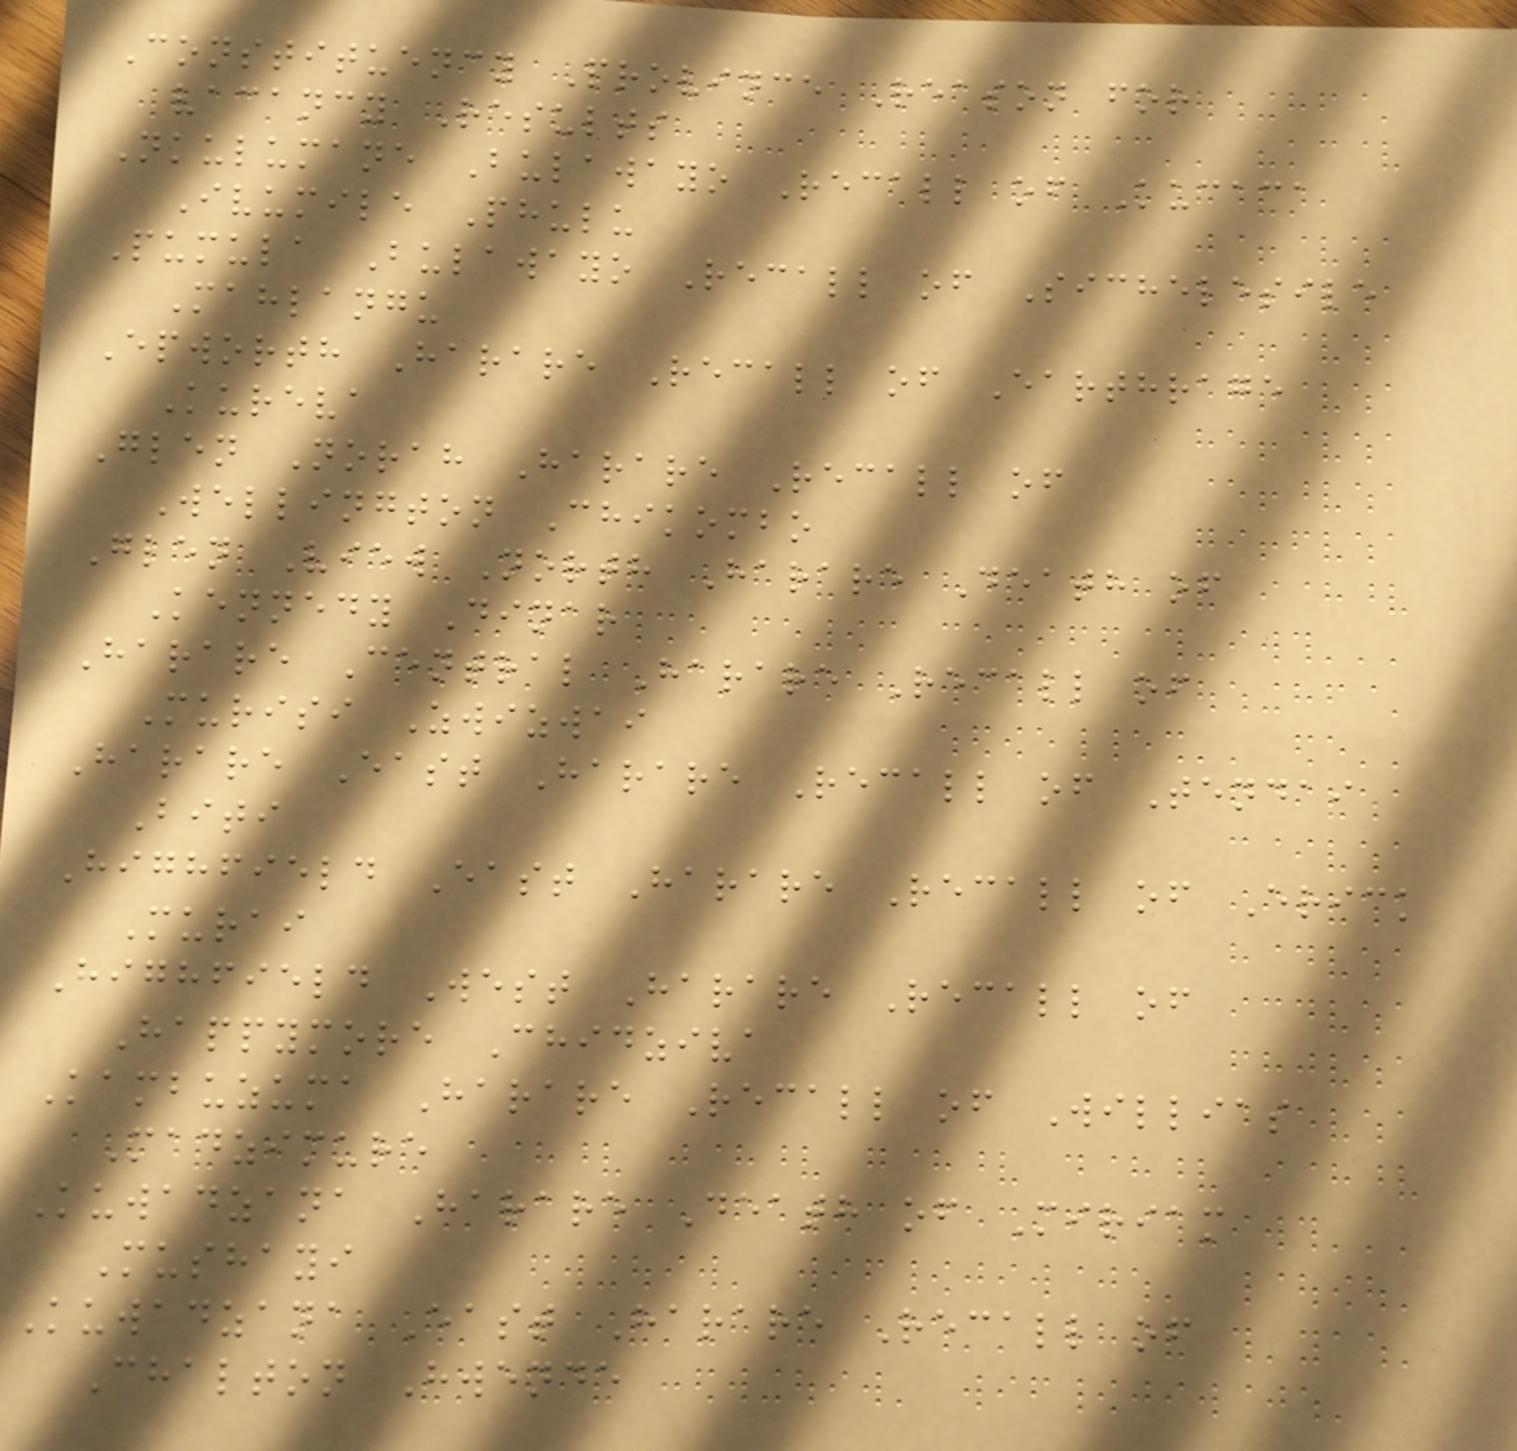Constituency Province Reason for
vacancy Results
Nkulumane Bulawayo Recall of Kucaca
Ivumile Phulu
Pumula Bulawayo Recall of Sichelesile
Mahlangu
Epworth Harare Recall of Earthrage
Kureva
Glen Norah Harare Recall of
Wellington Chikombo
Glen View North Harare Death of
Kennedy Dinar
Harare Central Harare Recall of
Murisi Zwizwai
Harare East Harare Recall of Tendai
Biti
Highfield East Harare Recall of Erick
Murai
Highfield West Harare Recall of
Happymore Chidziva
Kambuzuma Harare Recall of Willias
Madzimure
Kuwadzana Harare Death of Miriam
Mushayi
Kuwadzana East Harare Recall of
Chalton Hwende
